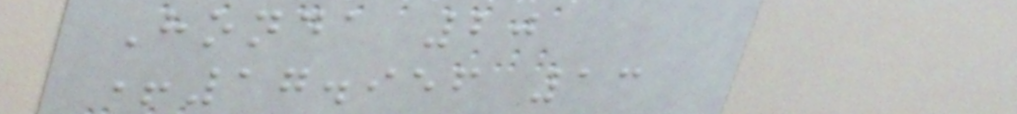Honda 20
+17.956 13
